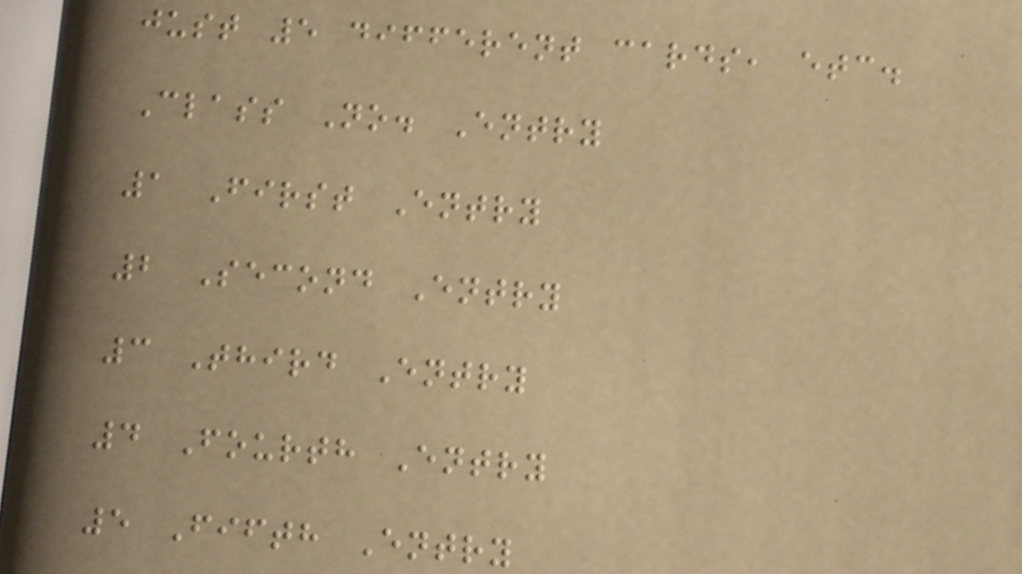just 5 different cards, etc.
Class No. Entry
1 First Entry
2 Second Entry
3 Third Entry
4 Fourth Entry
5 Fifth Entry
